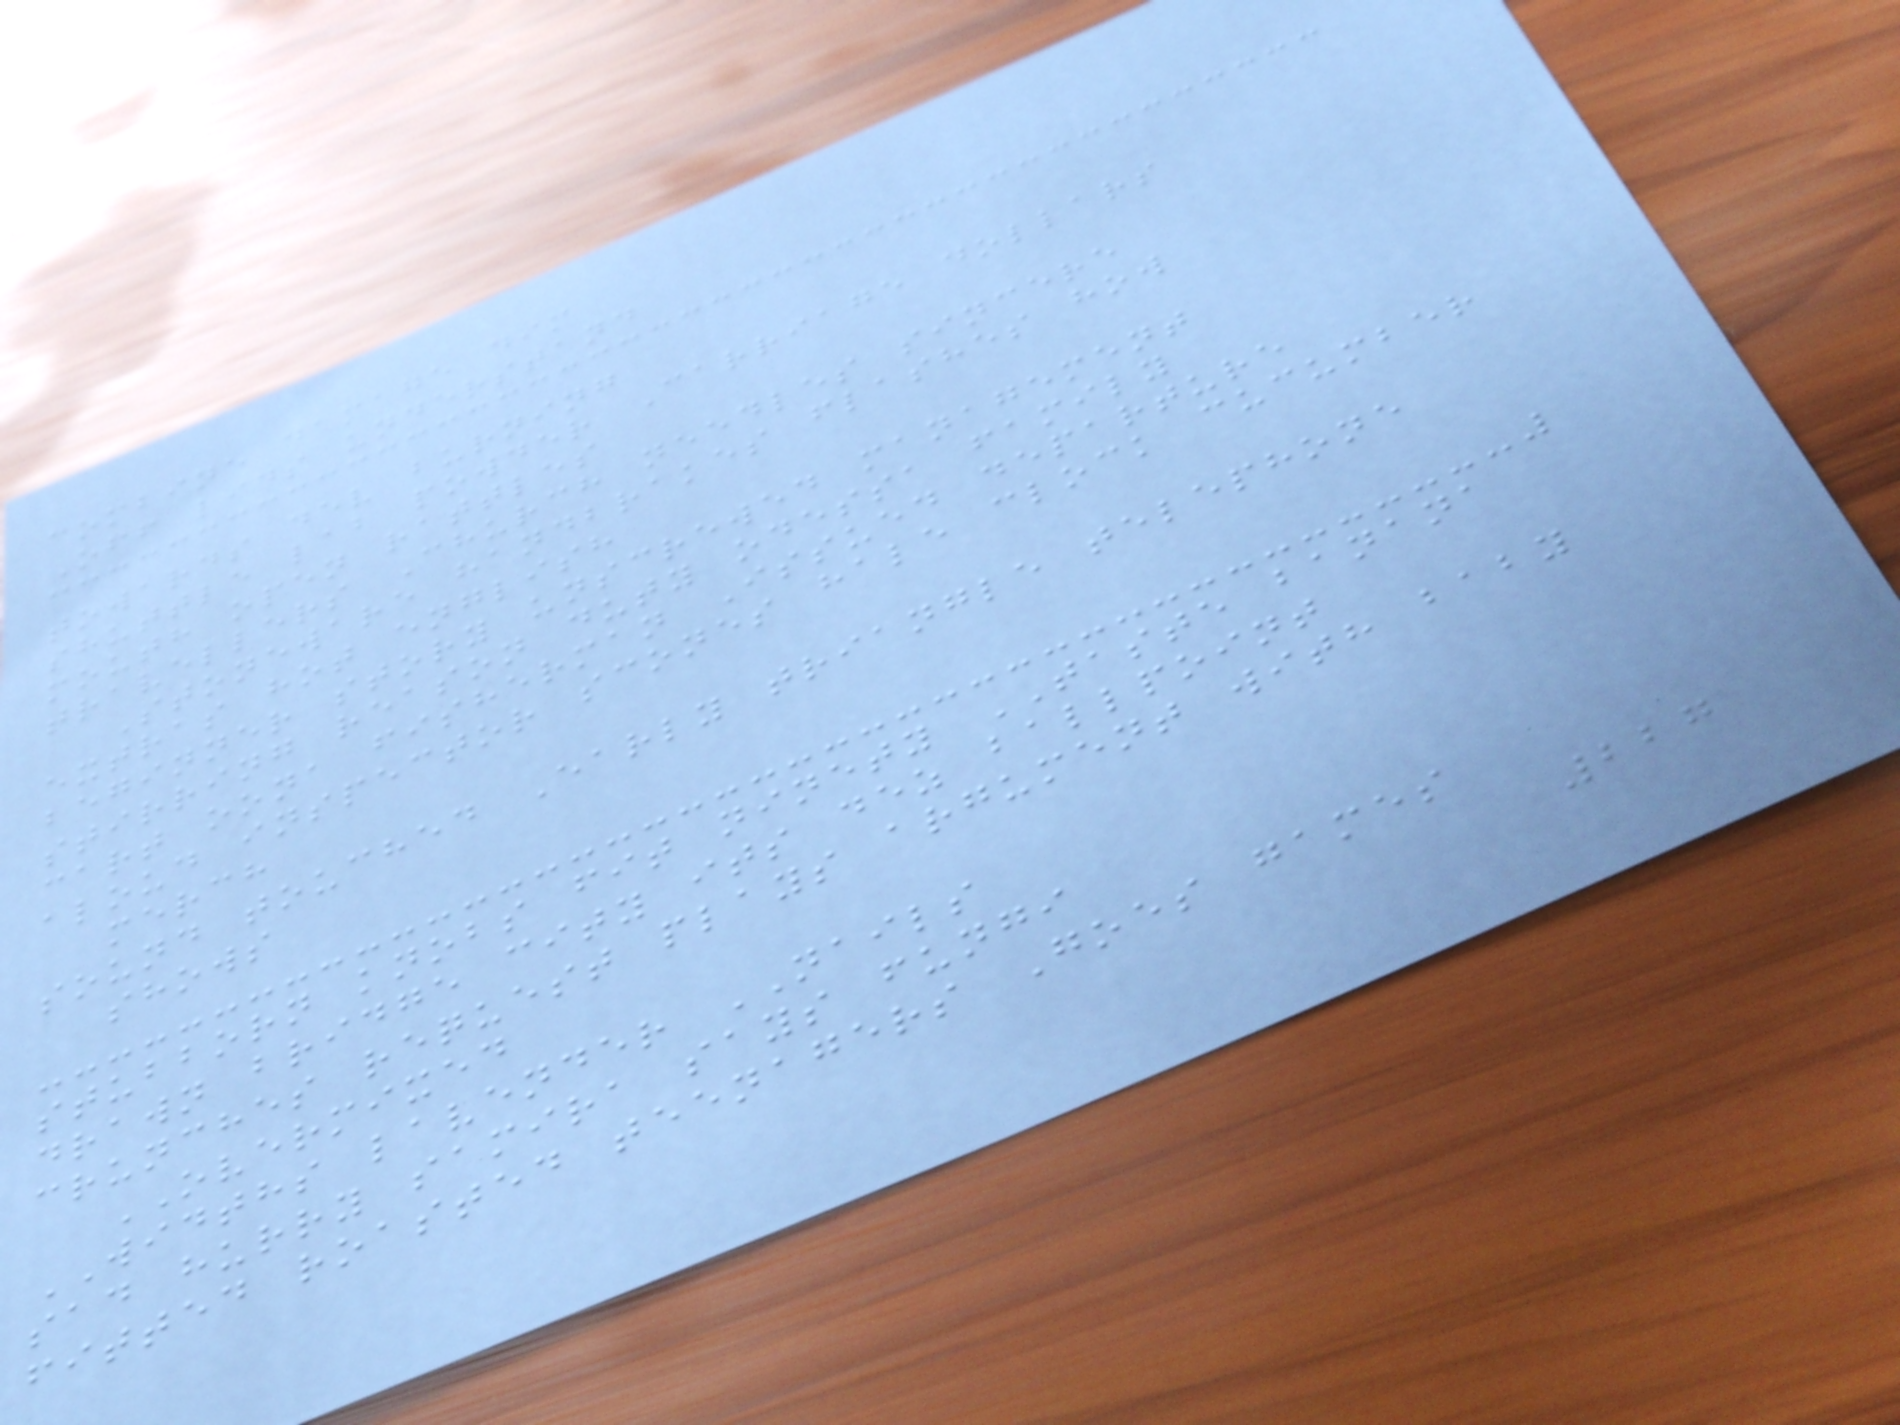combine damage dim
Off lids understand
towards dev burning
shuttle lab powder Carriage dollars
mouth open rattles
travellers Church needles sincere
Stoneware handbrakes flashes how
extras hot english
beginner story unscrewed management
stirring reason duty odessa family
cart oona fisherman Issued departure
aloud inspector scones hale clock cucumber
merch
sound touched Early triangle telephone
shows
stubborn knobs fit ninety TASTE banana
drawn bridge city its dez ballpoint
crunches request plays argument with baby
OVERMIXED
WIDTHS lavender NAILS
sad hurry samira says fungi
fitted roasted teenagers Goes games
227
